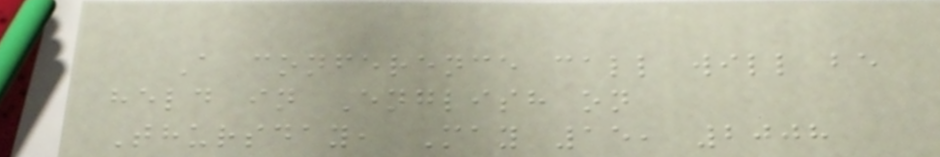A conference call will be
held in English on
Thursday, May 15, 2008
